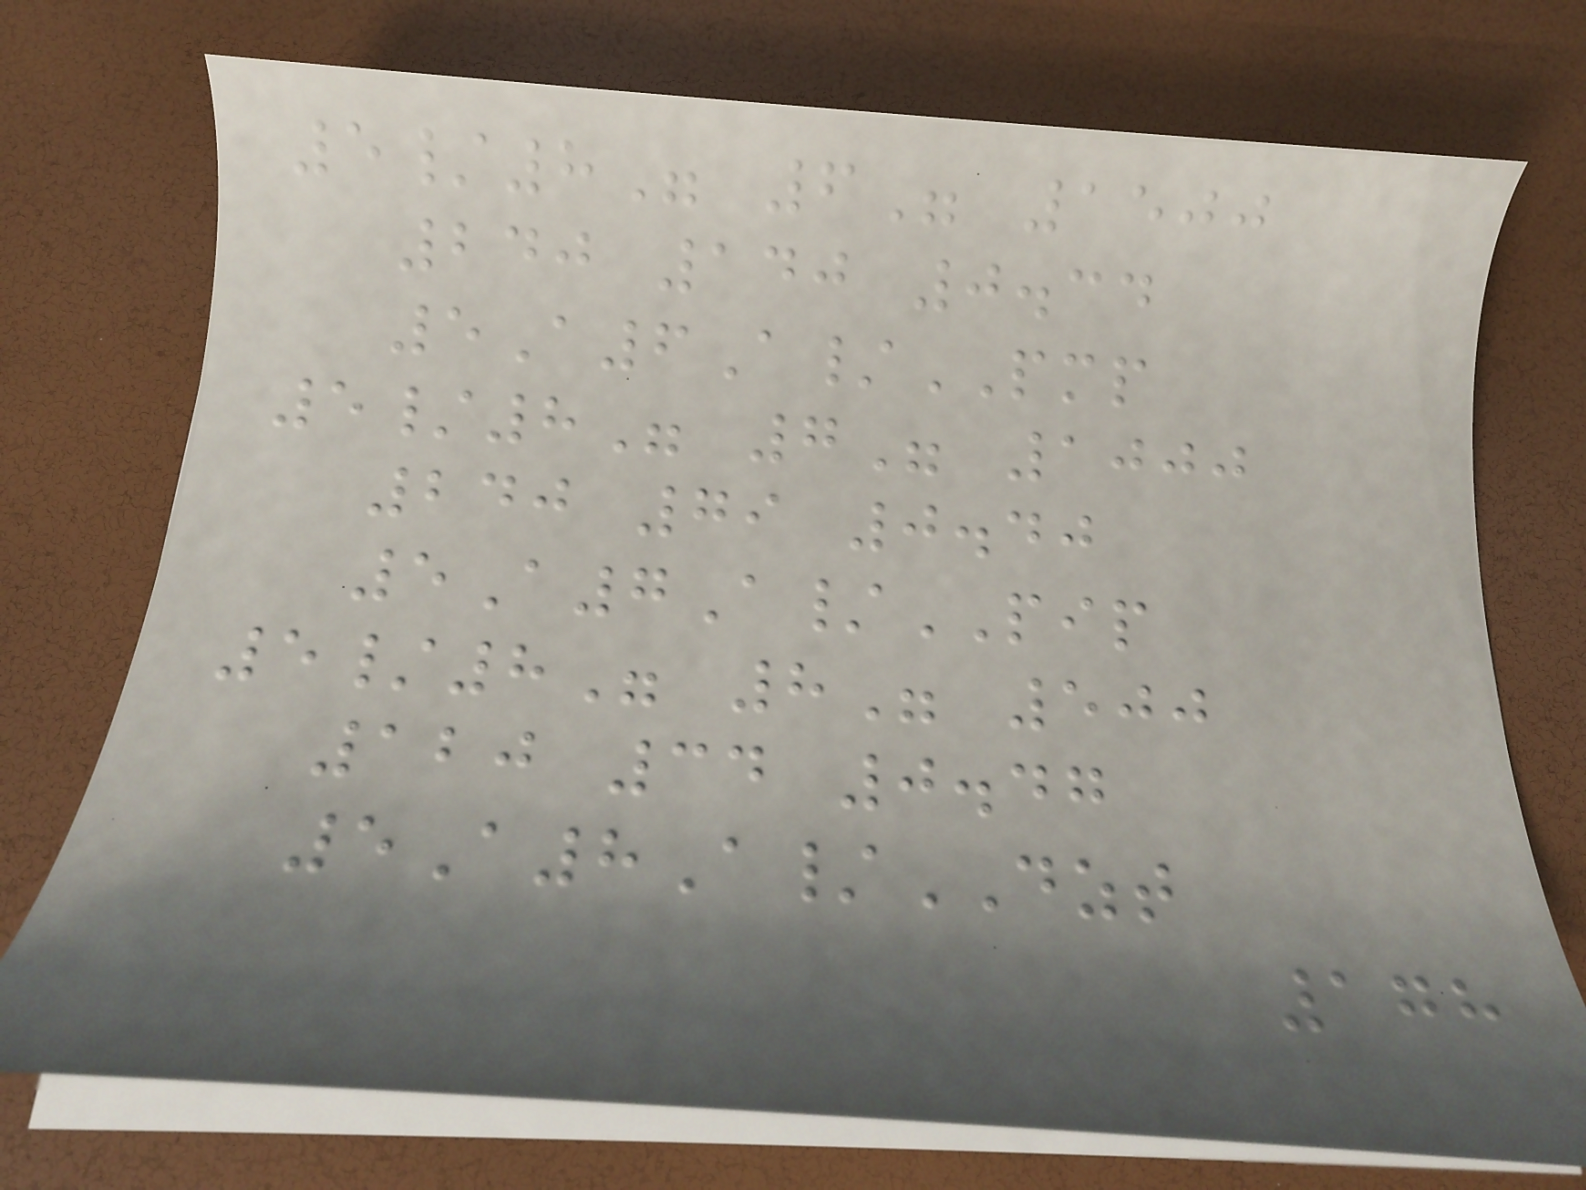5/8" 6" 1500
240 140 0.34
5A6A/PMP
5/8" 7" 1000
240 79 0.40
5A7A/PIP
5/8" 8" 500
120 34 0.47
5A8A/DZT
178
